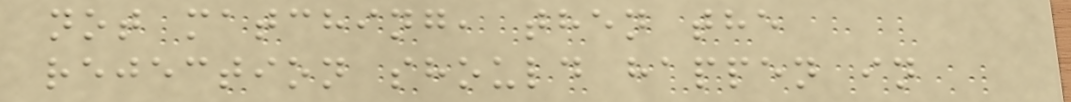not matching, then the
rejection should happen in
